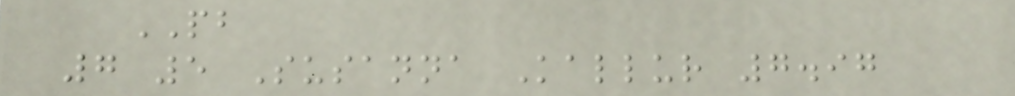PB
7 5 Susanna Kallur 7.97
